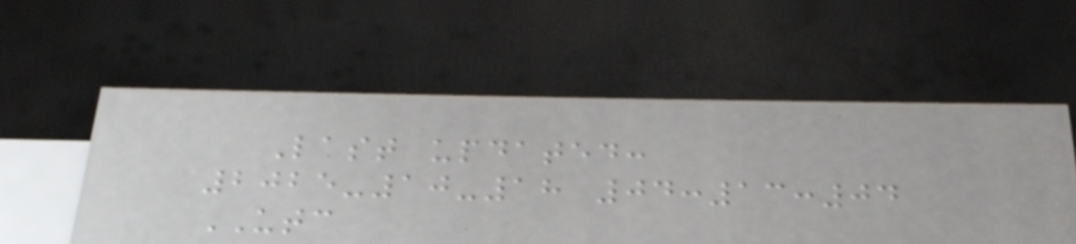Last updated:
2025-10-18 04:13:04
UTC
